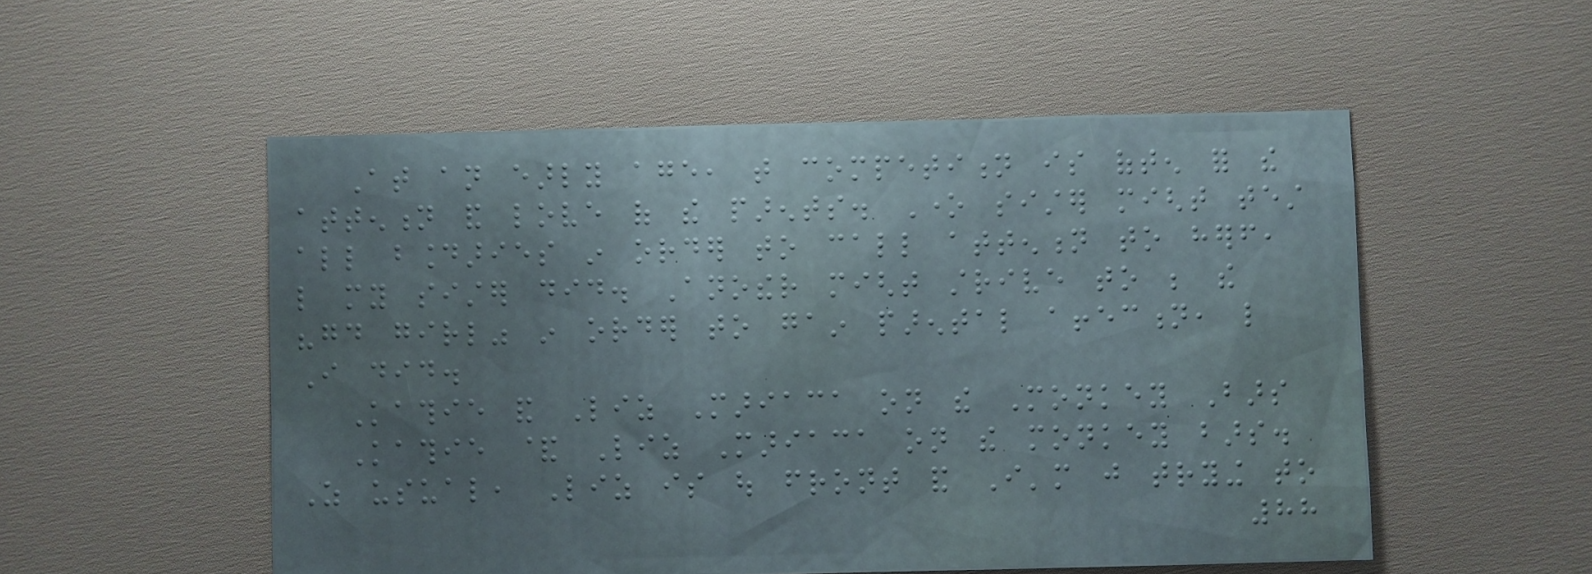At an early age, that competition is often for the
attention and love of the parents. One sister might test
all boundaries in order to call attention to herself,
like my sister did. Another might strive to be the
"good girl" in order to gain parental affection, like
I did.
Kathie and Liz Mariaca on the Monkey Bars
Kathie & Liz Mariaca on the monkey bars.
As usual, Liz is out front and I'm just trying to
88
